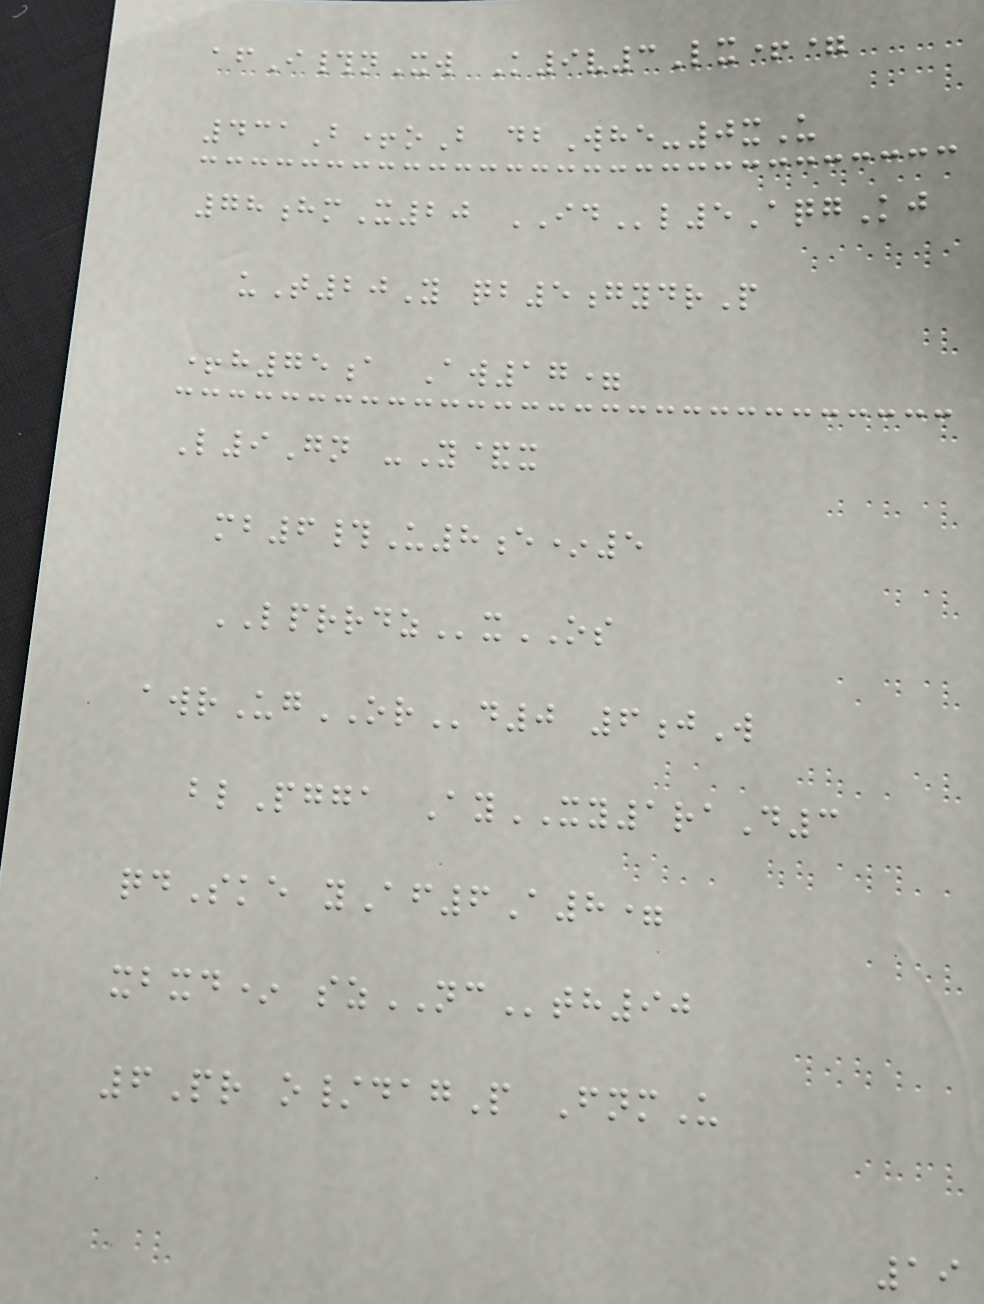afI#nXw K9v3Lx+=
431B+oB dbWhe-0xU
78hmX20 IDl5AqgKj
uT20Y qb5gydrP
+h75a Aw17=
L9Gn -Y&x
mb6#U8e*5
LPRRDZxOS
awrUgORd0 6jW
blPgga AyXY1raD3
qdSke yAf6A8=
xbxd* szNCth90
6Pr o/dagP FnmU
19
